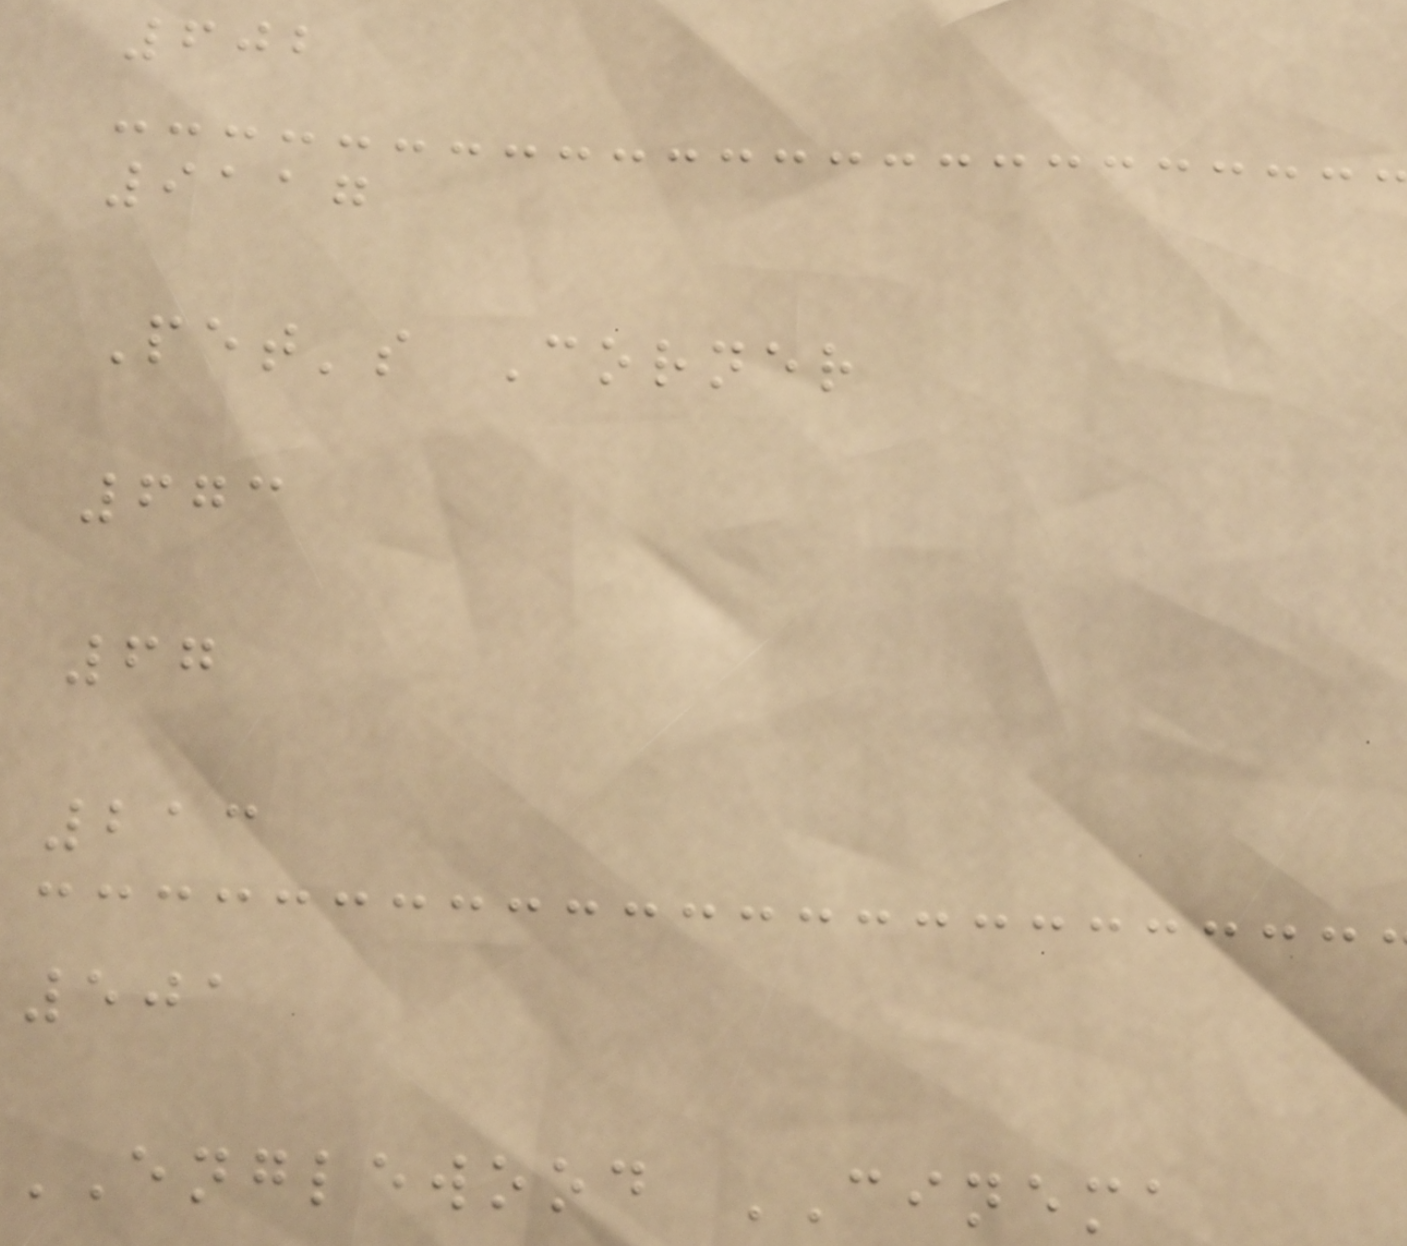602
9117
Pet's Corner
673
67
213
501
ENGLEWOOD CINEMA
